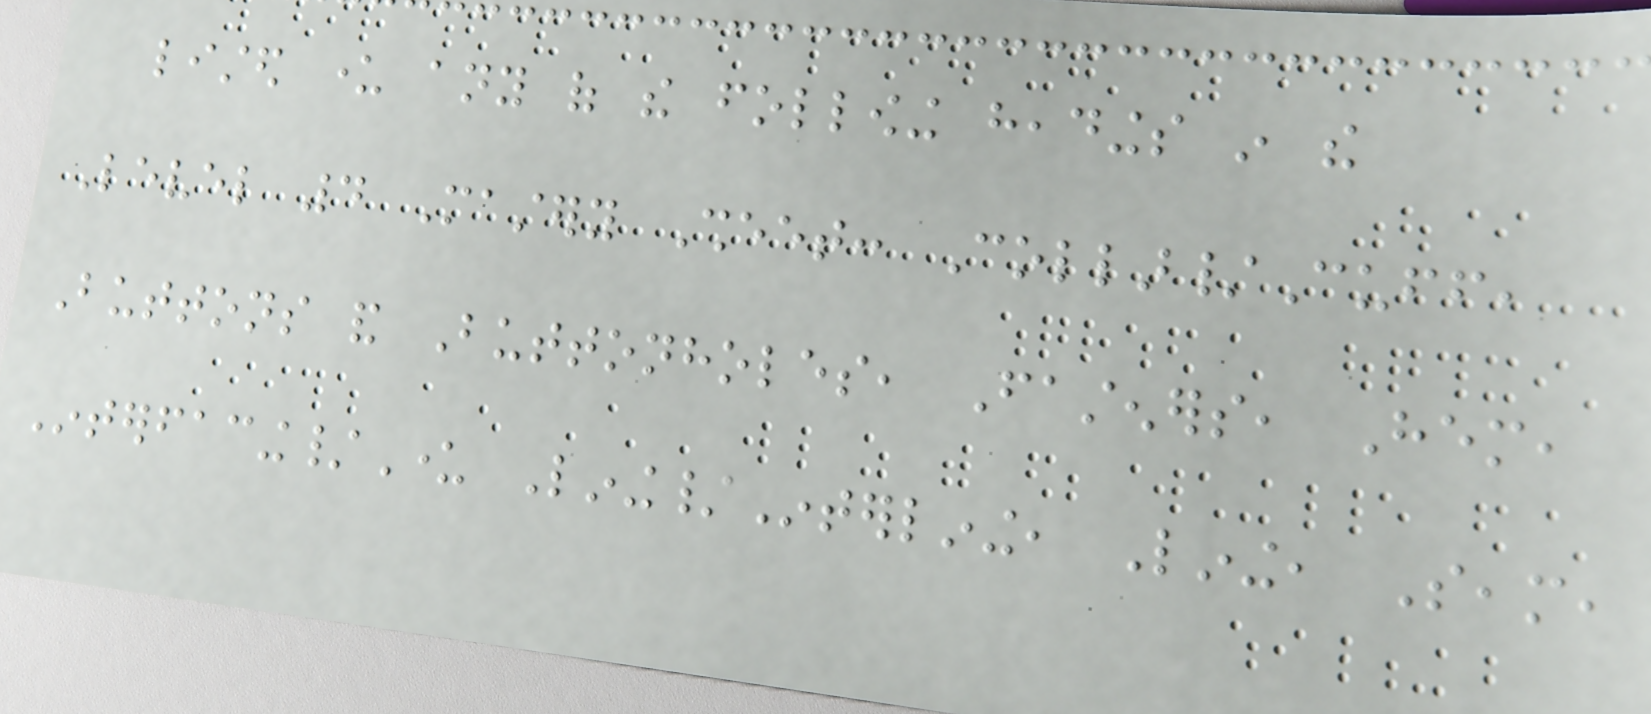listed under any of the following headings in the
Level 4 Mastery Sheet: Collar/Cuff,
Buttons and Buttonholes, Fasteners, Hem,
Interfacing/Under Lining/Interlining, Lining, Seam,
